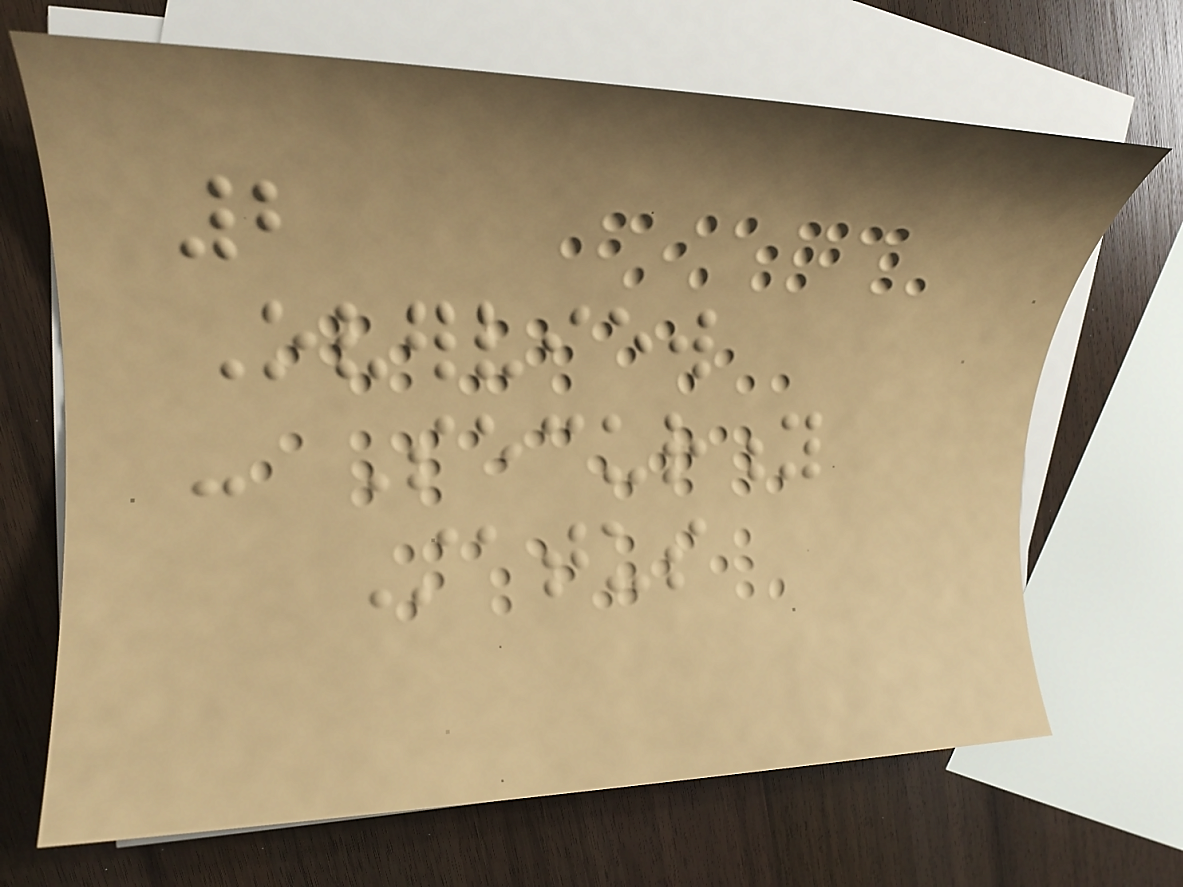2
Overview
- Security
Status
